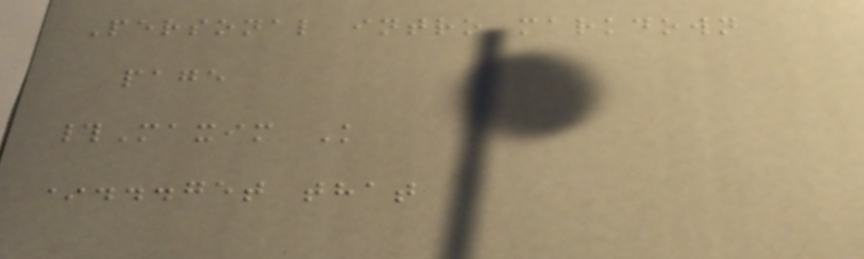Personal intro markdown
page
#Maxim K
*...get that
